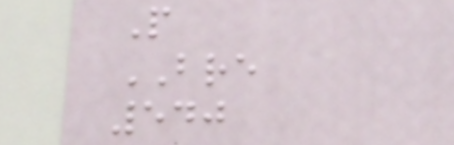P
BRE
540
